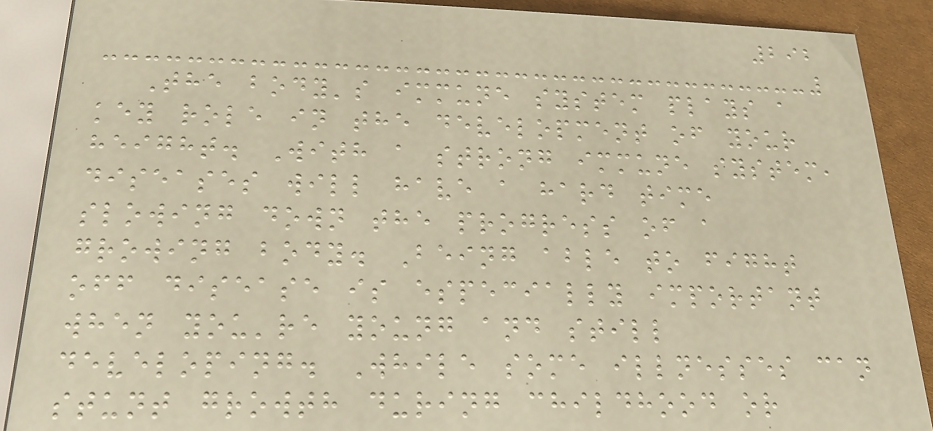292
The body's immune system plays a
key role in the development of your
height. With a strong immune system,
diseases will have a hard time
slowing down the progress of a
growing body. Being able to fight
off disease is especially important
when you're young and still
developing. While some illnesses can
stunt growth during childhood or
